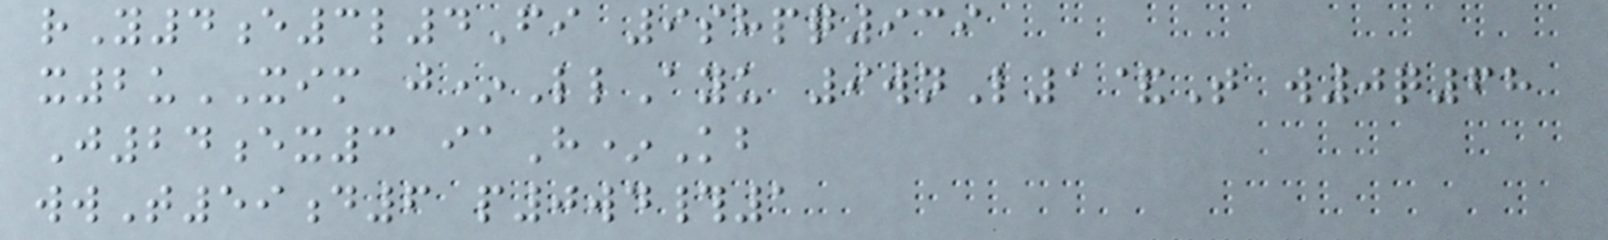rY4e3l4Fi 9shpq939
x2uXIM j*LlAyu 9wnL1&T w0q68
J24ex3 iaH*Kb
wwT59d6 p0wd#1
